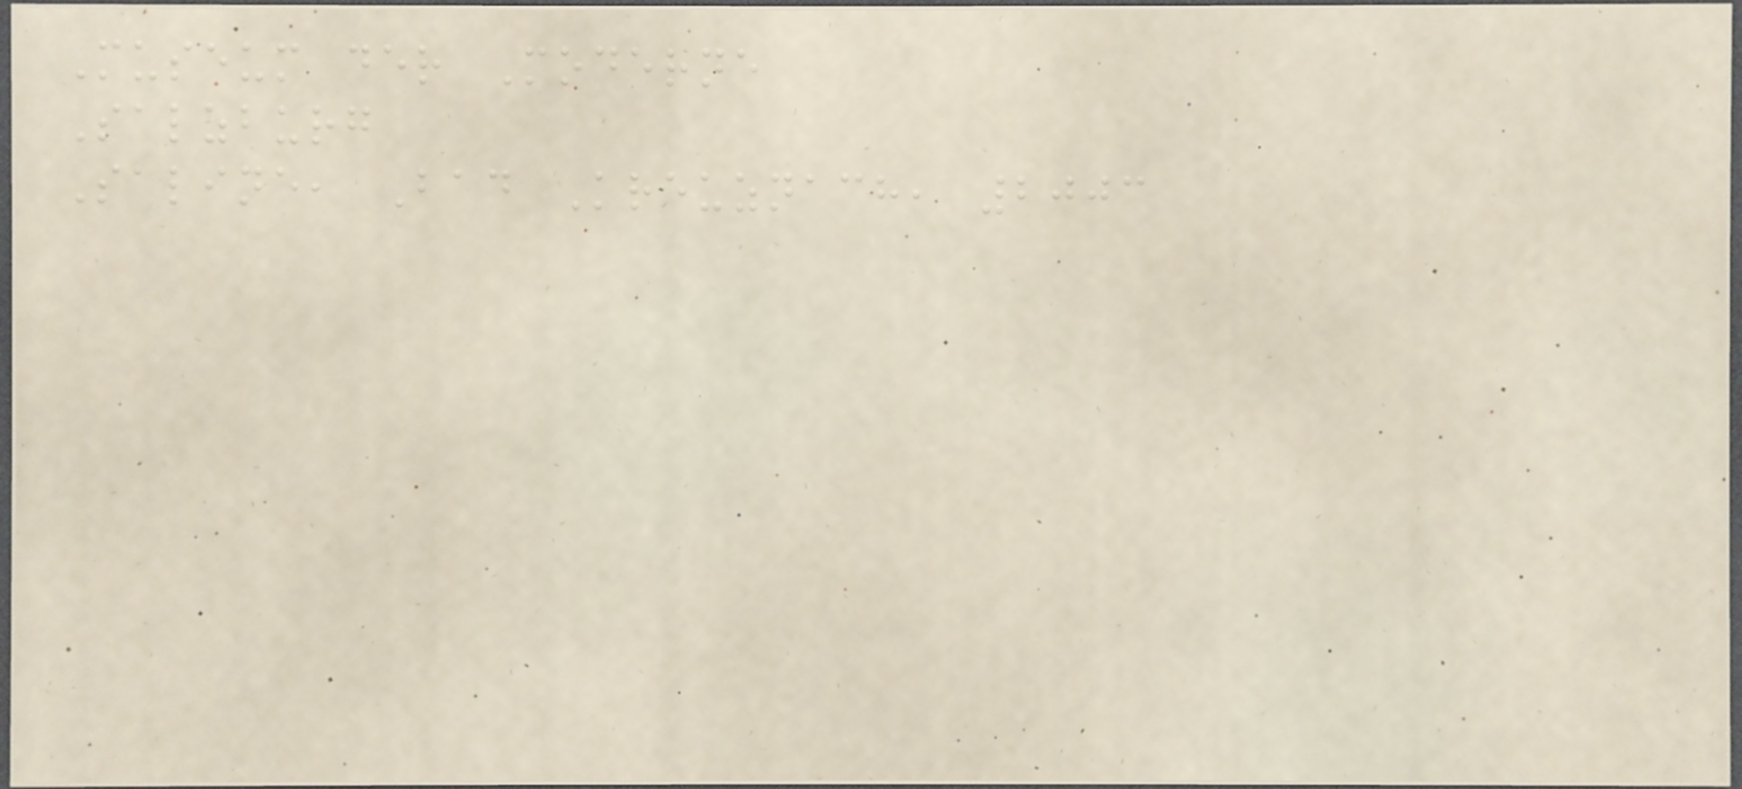Museum der Moderne
Salzburg
Saline, Bad Kreuznach, 2003
